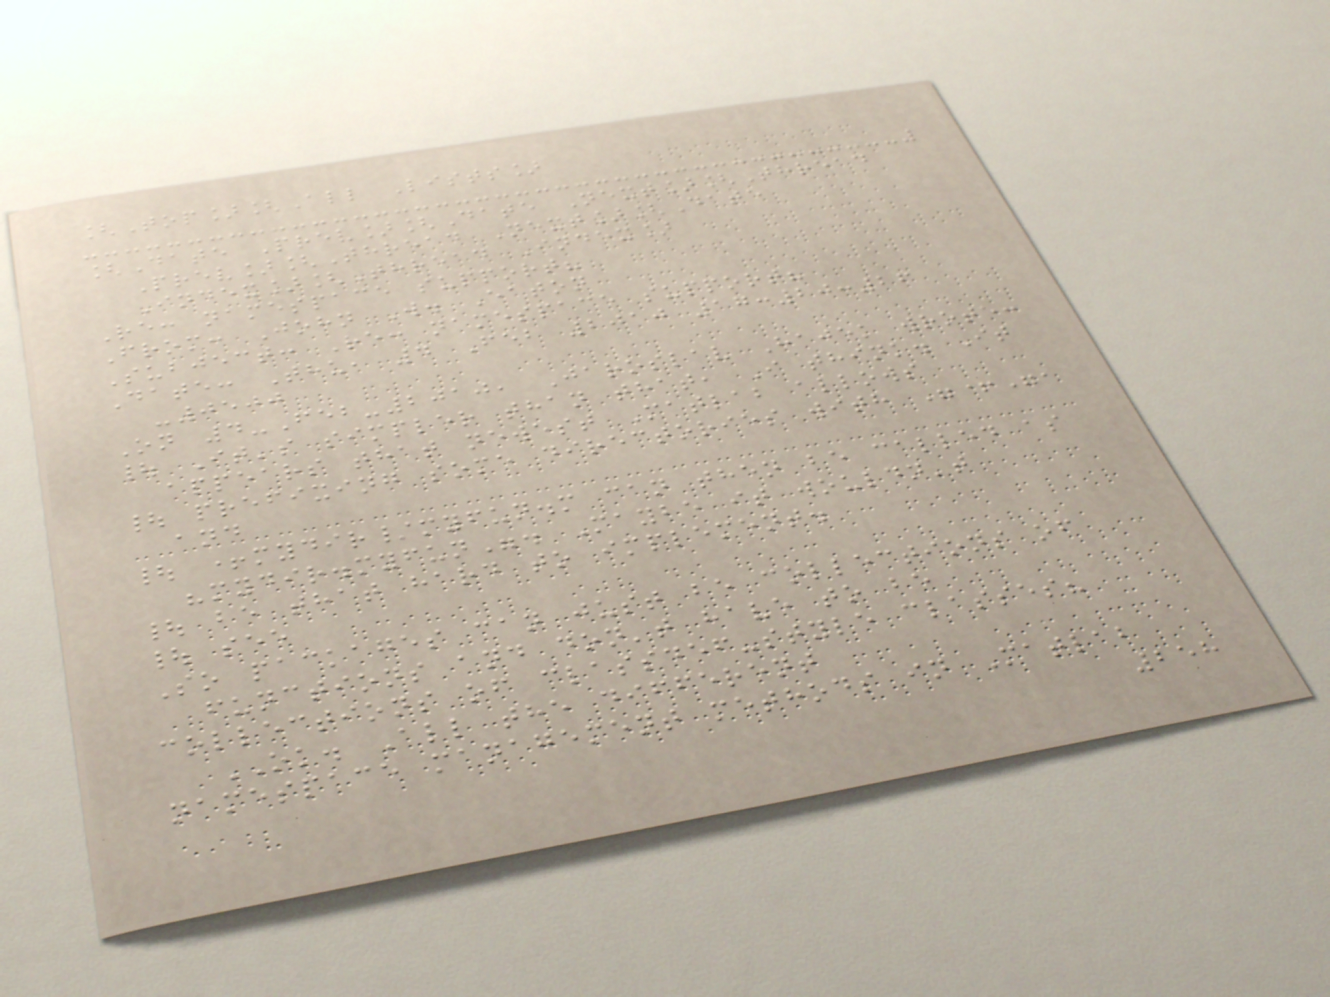[Top][All Lists]
[Date Prev][Date Next][Thread
Prev][Thread Next][Date
Index][Thread Index]
Re: namespace support?
From: John W. Eaton
Subject: Re: namespace support?
Date: Thu, 4 Feb 2010 17:20:26
-0500
On 4-Feb-2010, Jaroslav Hajek wrote:
| It's simpler than that, I think. It
appears that newest Matlab allows
| prefixing some directories with "+",
and
| +mydir/myfun.m can then be called as
"mydir.myfun". Maybe it wouldn't
| be that hard to implement.
| see
So packages can just be collections of
functions and don't have to be
collections of classdef-style classes?
OK. All the different
namespace management methods in Matlab
258
